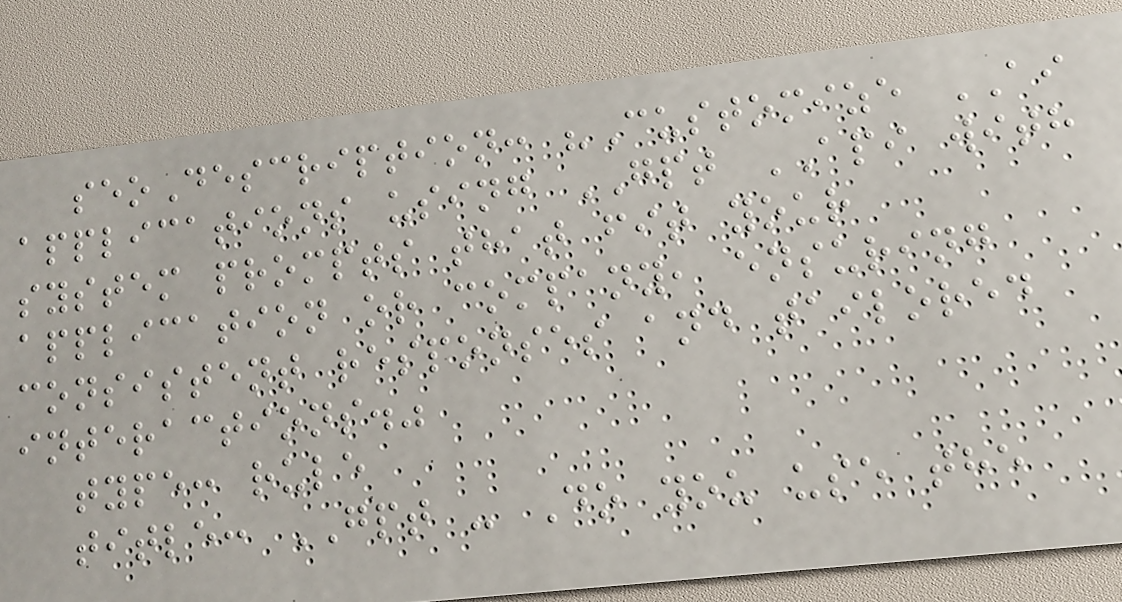seoDescription: "Customize AI
applications using GPT API with
system prompts that fit your
application or company, ensuring
consistent responses and tailored
interactions."
type: rule
title: GPT - Do you use the
